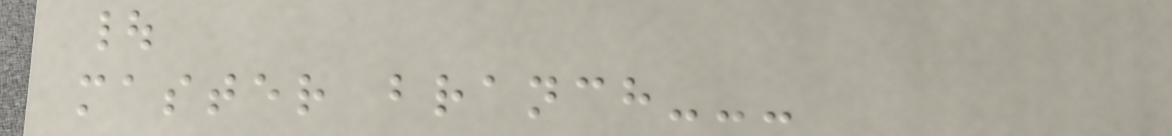|
master branch---
